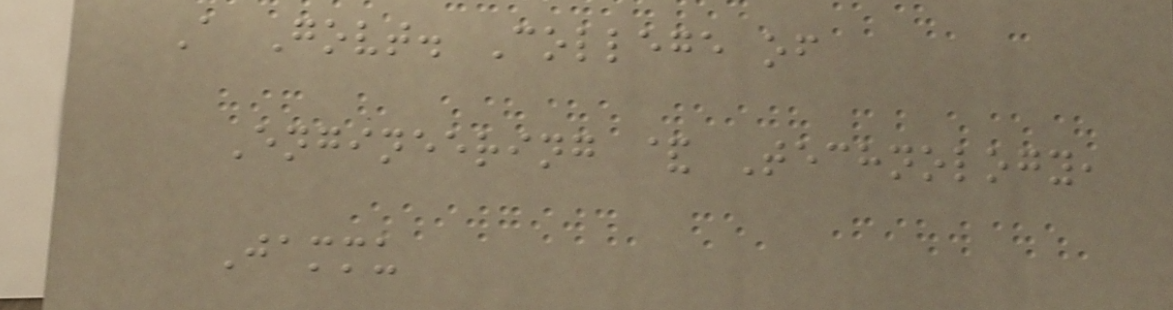A Govt. College of
Engineering & Technology,
Jammu
